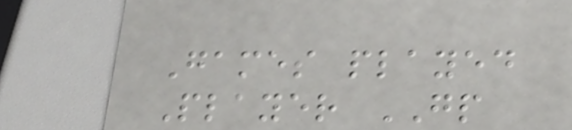Games played
Player GP
